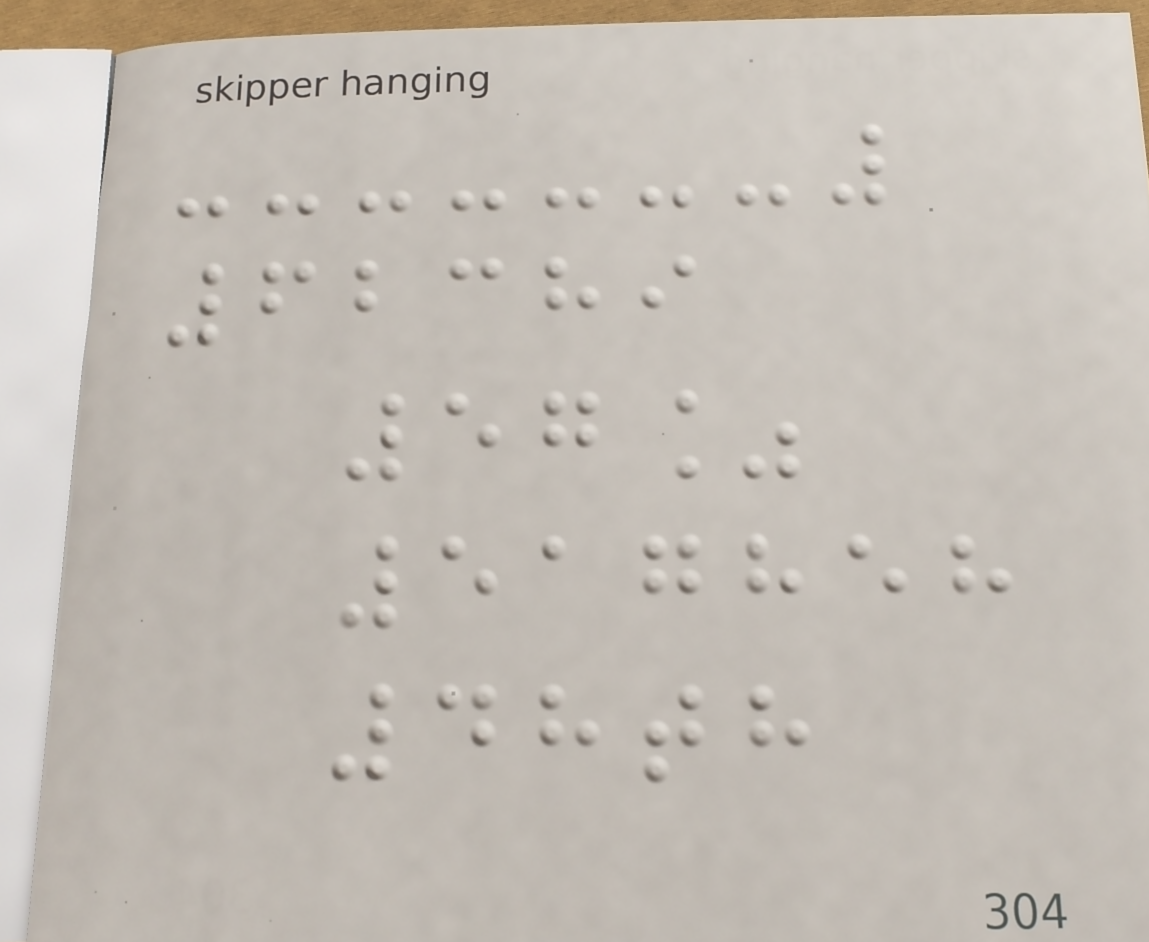62389
57%
517858
48th
